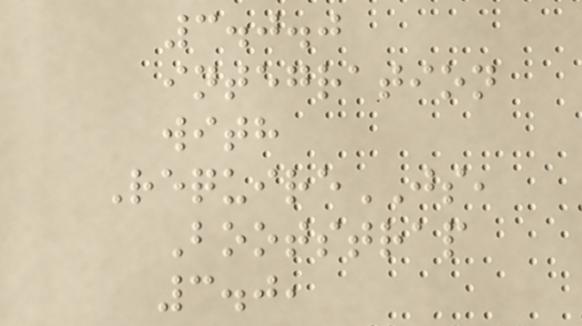3.0.0
integration
with
RequireJS,
Bootstrap
3.0,
